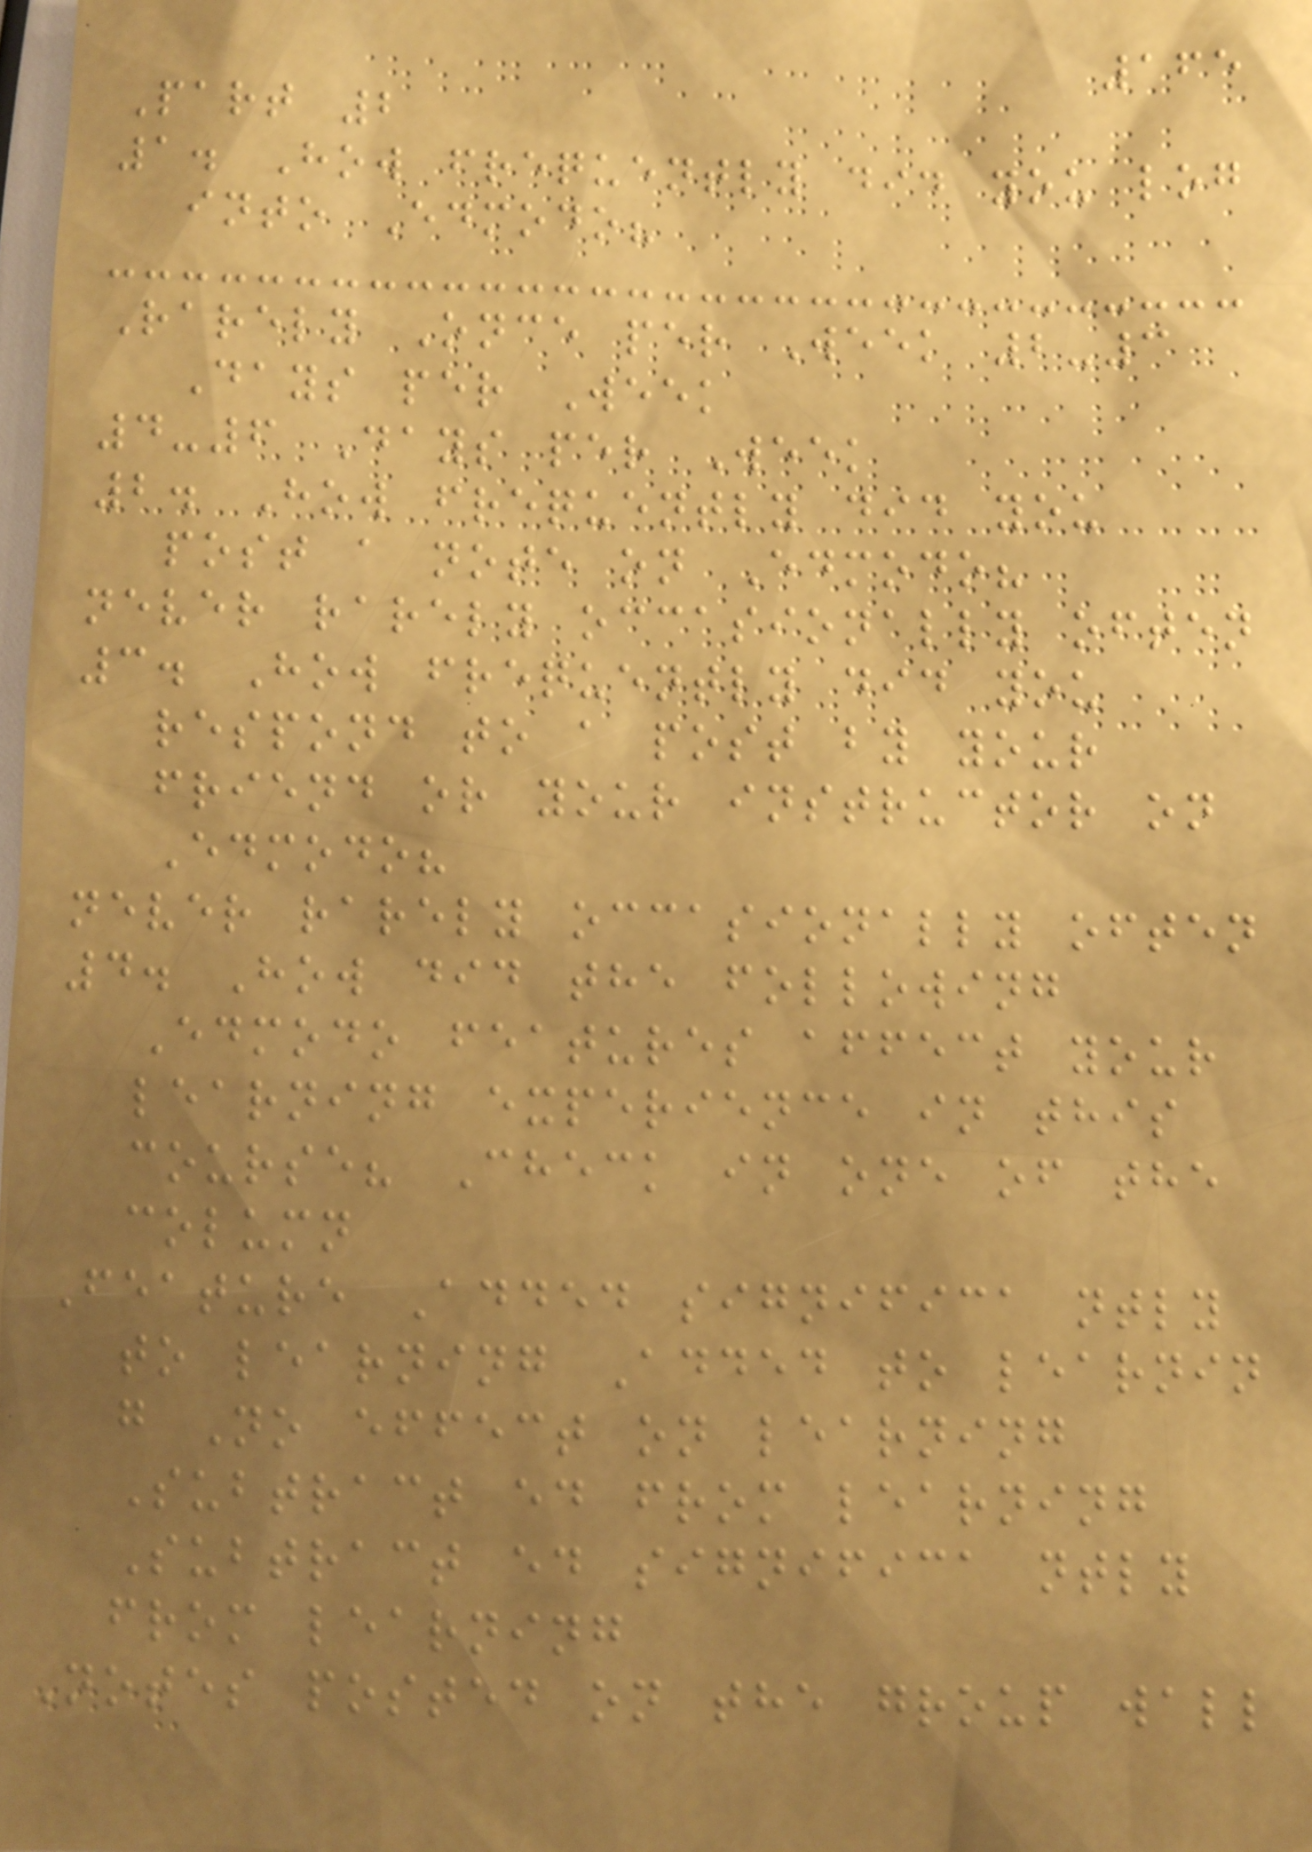165
Part 2
1. How frequently did you log
into Edmodo?
Rarely Once per Week 2-3
Days per Week
4-6 Days per Week
2. How frequently did you
post a note on Edmodo?
never rarely occasionally often
3. How frequently did you
respond to a post by your
friend or your instructor on
Edmodo?
never rarely occasionally often
4. How did the following
Edmodo features affect your
learning experience in this
course? Check in one of the
column
Feature Added significa ntly
to learning Added to learnin
g No effect on learning
Subtract ed from learning
Subtract ed significa ntly
from learning
Notes posted on the group wall
